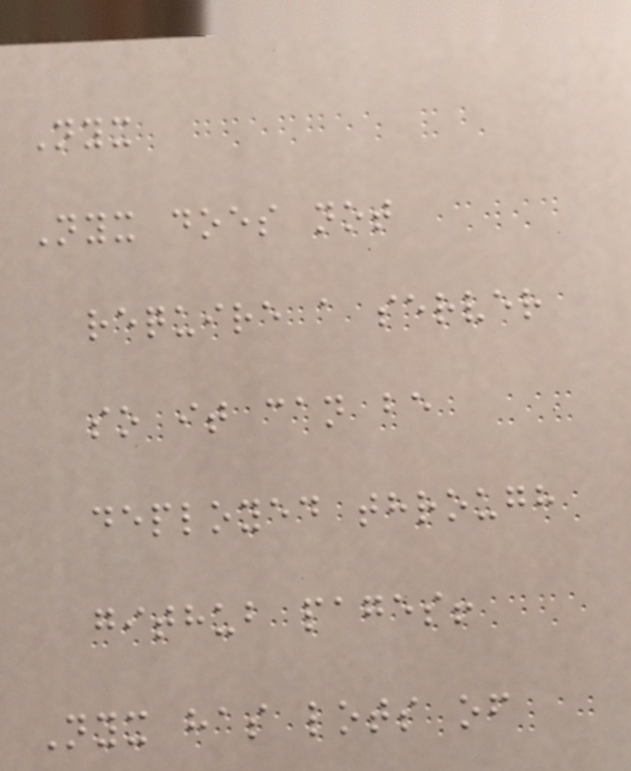Nyx
Nyx does not
require a server
so it can be
deployed through
github pages!
Nyx has lots of
